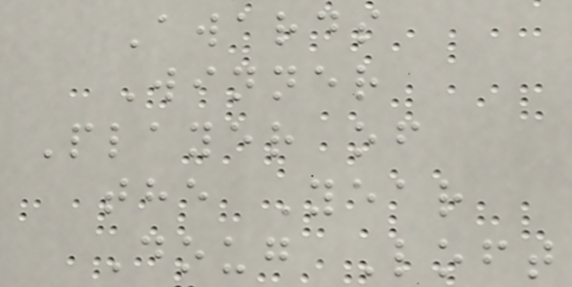Awards
Winner
Player of
the Year
Doug Loft
